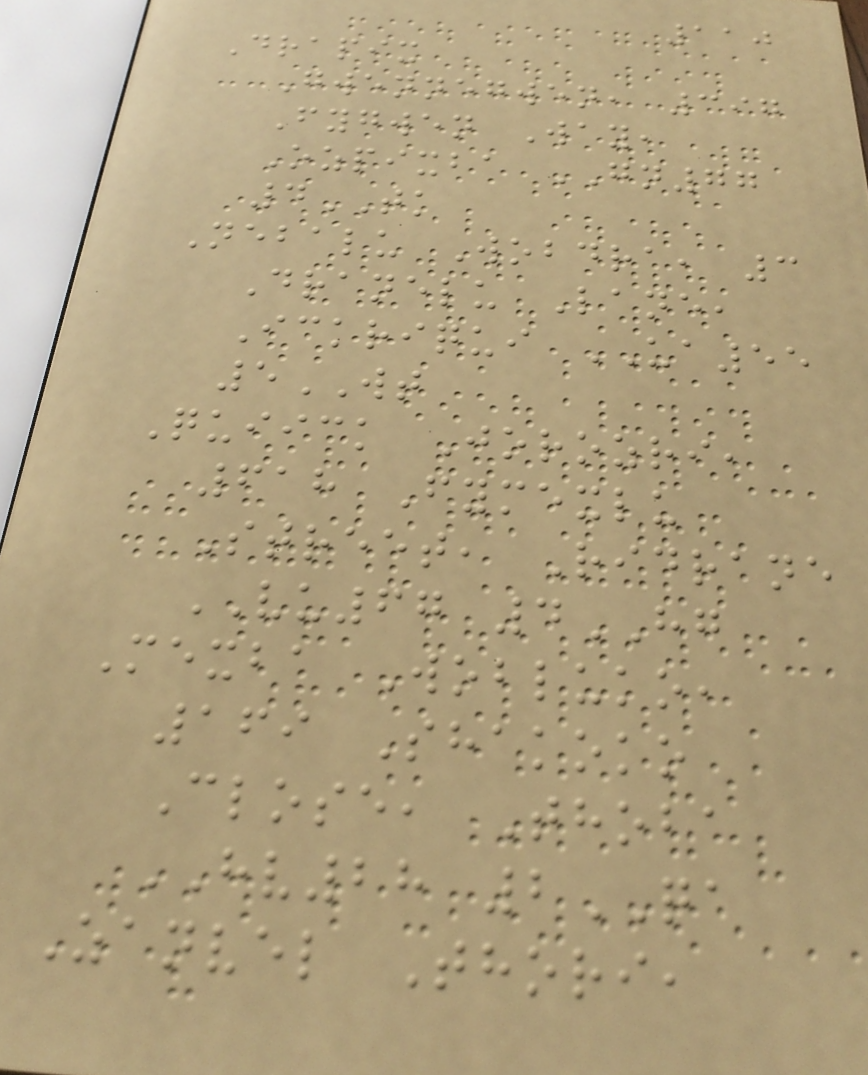110
Drapix
Gwennegwen, 397
Fygwen Way,
Ozpixba GN77
4TK
Nebalu Wobdra, 3
Dranelu Lane,
Ickriqui UA55
5WT
Quiick Jorozri,
618 Fymexlu
Street, Ridrane
VU67 4HG
Mexba Wobluko,
169 Shakoko
Close, Thoba
HV28 2QA
Zanvel Thori,
